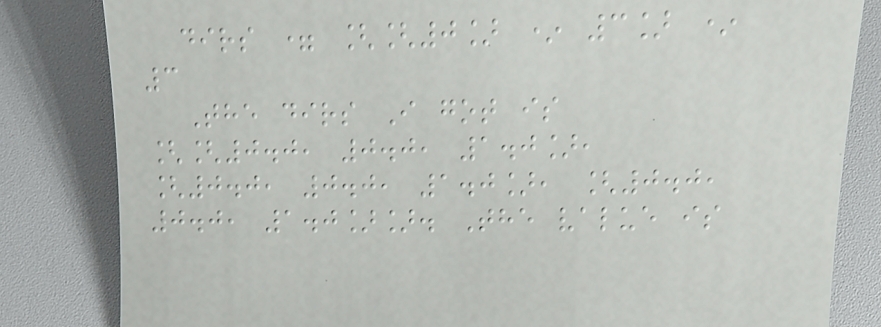dirs = [[0] * 3] *
3
The dirs I got is
[[0.0, 0.0, 1.0],
[0.0, 0.0, 1.0], [0.0,
0.0, 1.0]]. The value is
